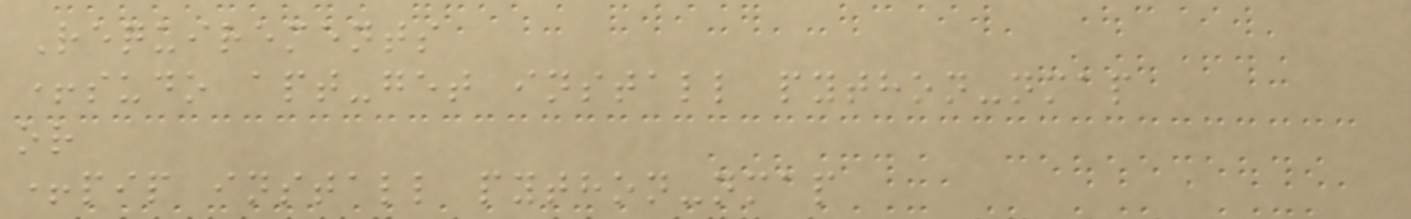Requirements
+sudo apt-get install python-nmap
or
+pip install python-nmap
